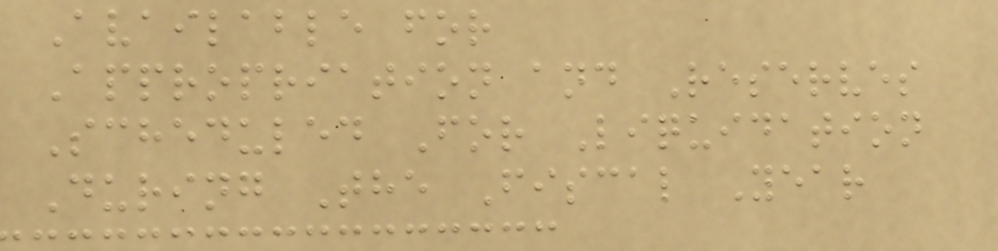Available for
Appropriation and Reserves
Scheduled For Liquidation
During The Fiscal Year
